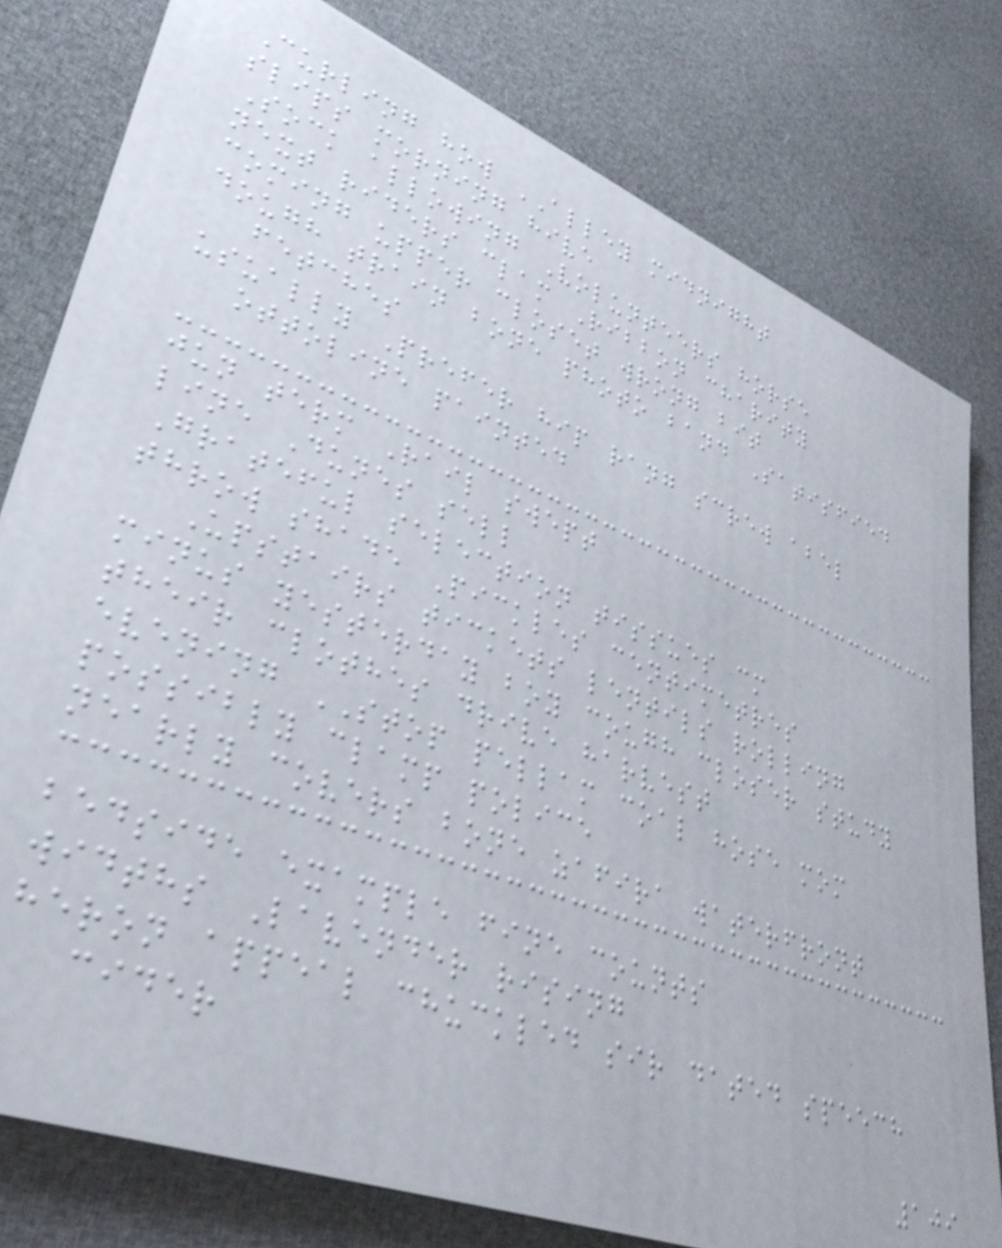Curling how ALLEY midnight
slips morning hive
Sock allowing Volunteers horse
next riders clam Ribbon charity
coming upper closet wrong bit
dough train bone photo band Satisfied
fetches
usually Prefer hip rang screw abel
ottoline painted
jun term Rail swept
line Dunes sell
Grateful selection tissues cm
throw shade Pickles centimetres
Upstairs tickets lentils rolling
minus yesterday boy cough closer study
their clothes drive harvest
evening STOP pellam coal hose mom
possibly clamp police
nearly covers bone zafira waterfront
bedside example fine counts
widths Lavender rising
heron appeal chuckled sir dated speech
cider
109
